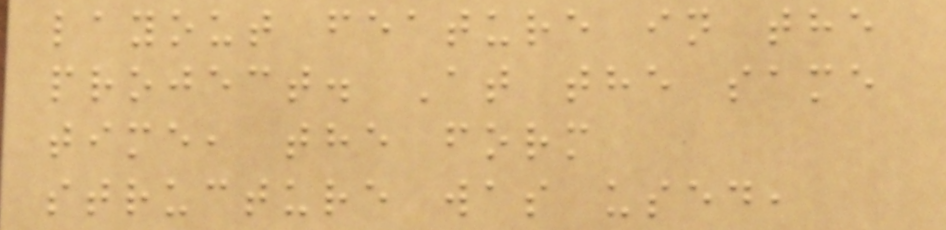layout feature in the
project. At the same
time, the form
structure was used,
